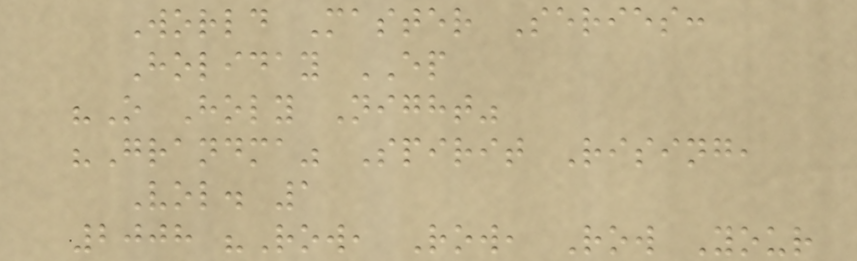World Master Series:
Holiday EP
"O Holy Night"
"Grandma" Spirit Rising,
Vol. 1
2008 "Row, Row, Row Your
